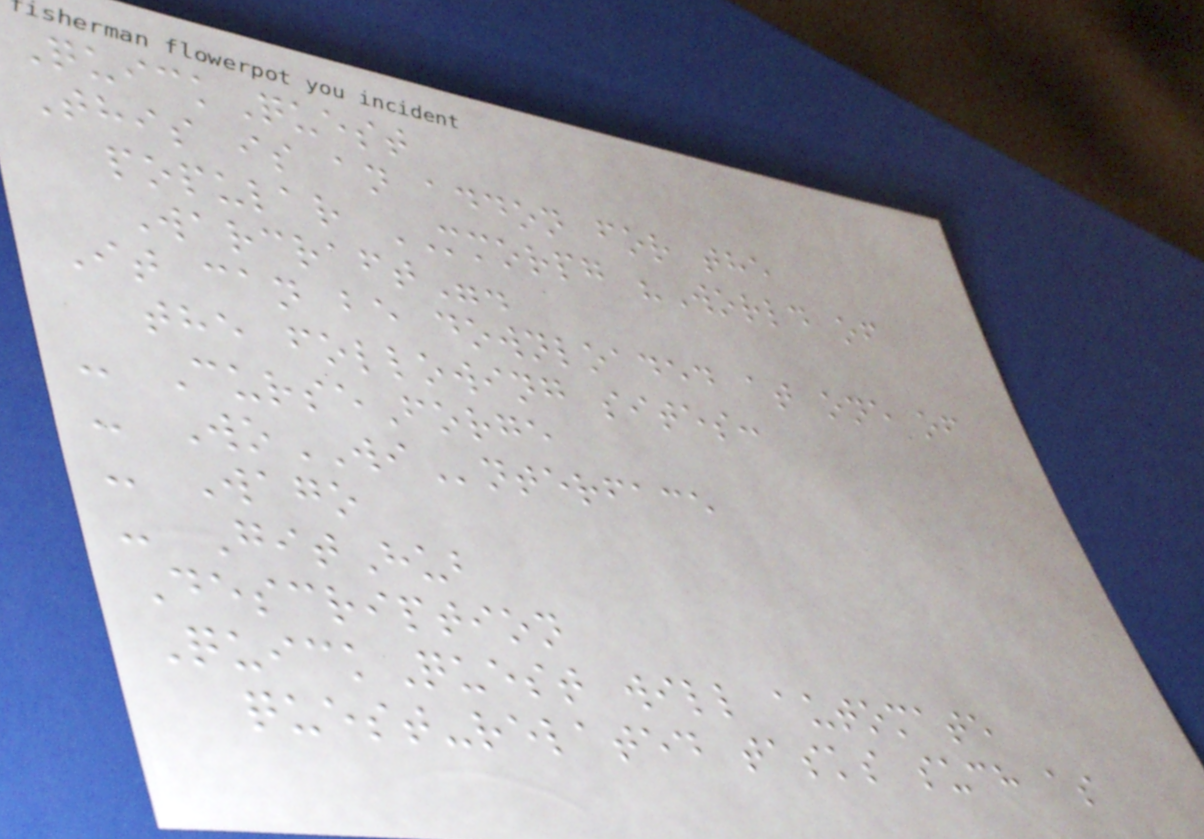QuickQuest
This is an addon for the
popular MMORPG "World of
Warcraft".
It can be downloaded at one of
the following sites:
- CurseForge
- WoWInterface
- Wago
- GitHub
Description
QuickQuest will automate
quest-related tasks such as
